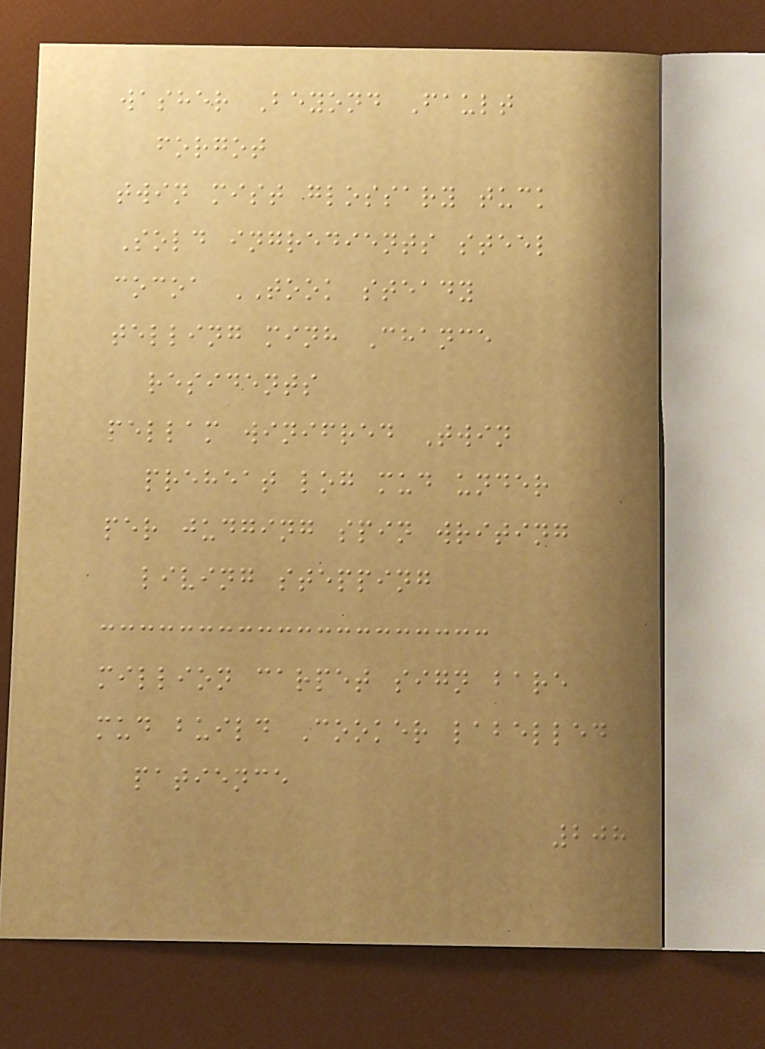washer Beyond Fault
forgot
twin mist glossary tuck
Sold ingredients steel
cocoa TOOK steady
telling minh Chance
residents
pellam winifred Twin
preheat log mud under
per judging spin writing
living stepping
million carpet sign bare
mud build Cooker labelled
patience
208
